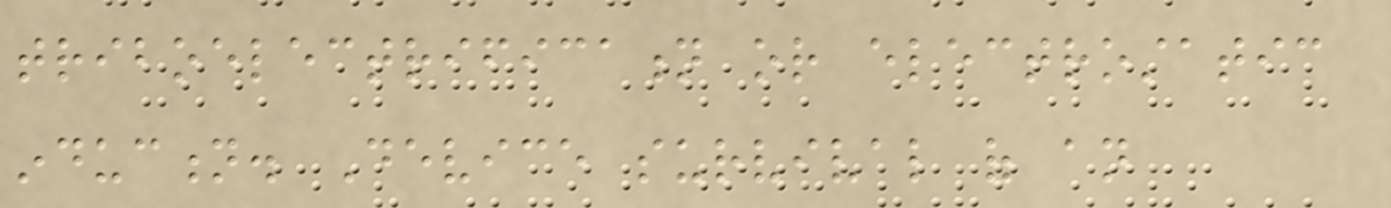triboelectrification or electrostatic
induction. Device survival of an
